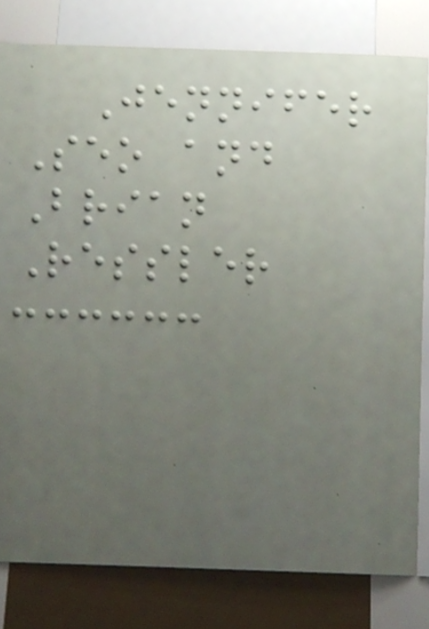Jennifer
Seo and
Brian
Ressler
